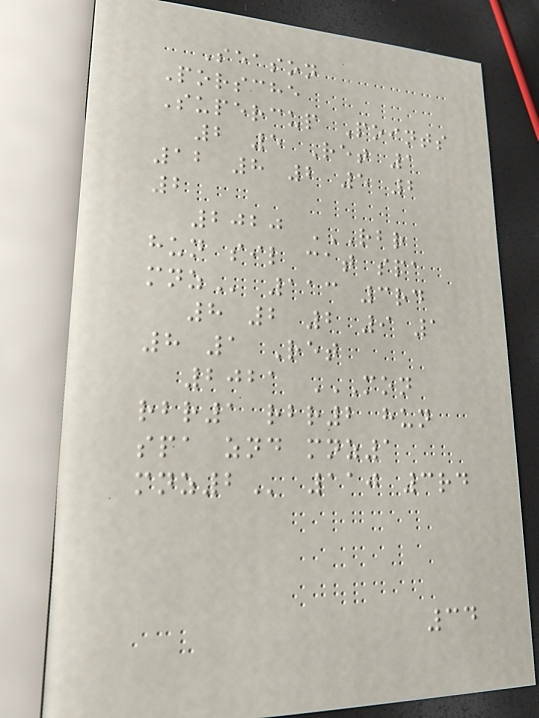Season
Porsche
Supercup Points
2 5 Ret 1
12 8 2 5 2
2
2020 RBR
HUN SIL CAT SPA
MNZ 113 3rd
8 2 2 9 1
8 1 Ret
2021 MON
RBR1 RBR2 HUN
SPA ZND MNZ1
MNZ2 110 3rd
34
